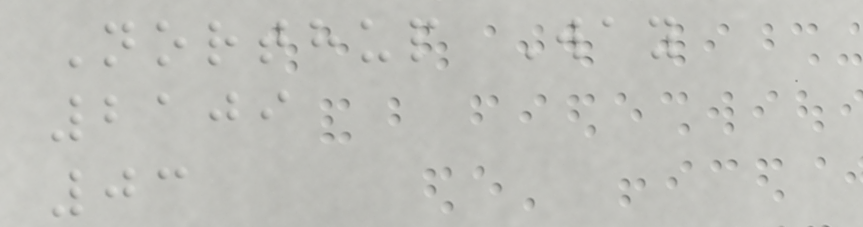Northup Way
2109
03
